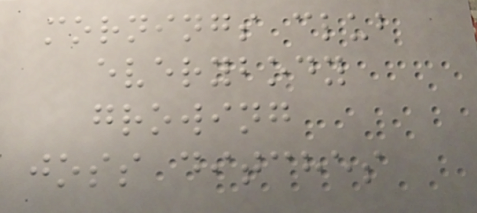mornings club
everybody
growing
joss ditches
